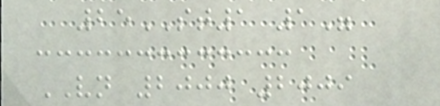25ST1 1"
VN 2000 2009
